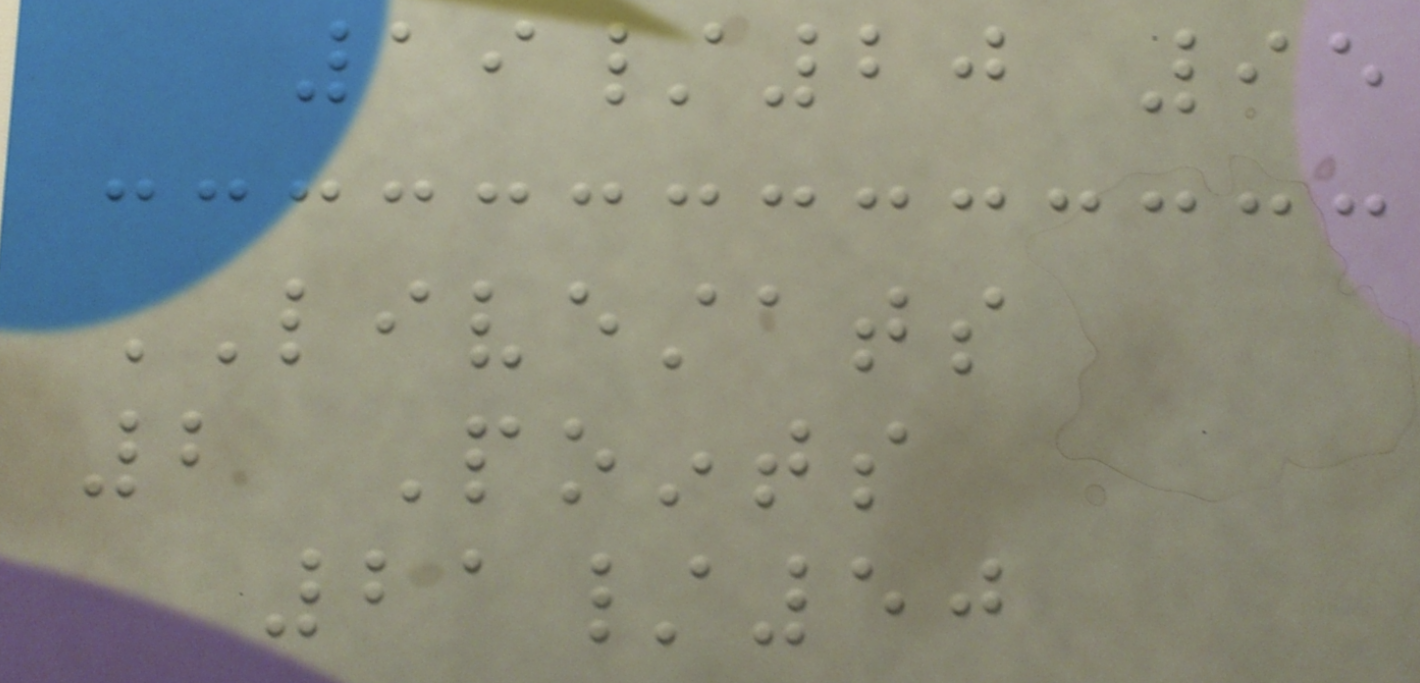19/20 95
LIVESTATS
2 Points
21/50
